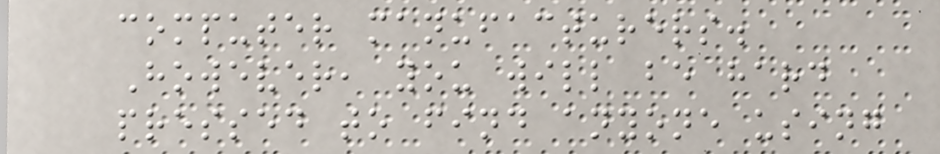computer manufacturers.
However, you will be hard
pressed to find anyone using
